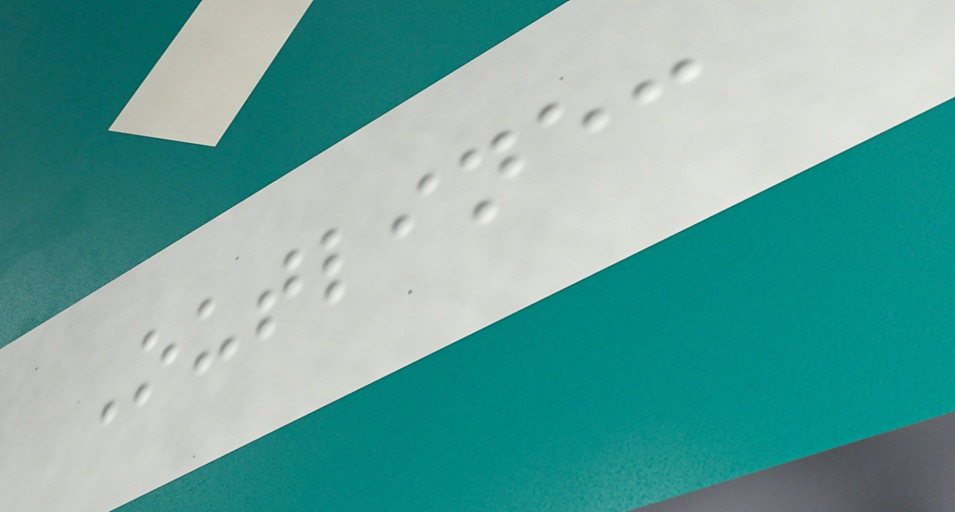Outline:
